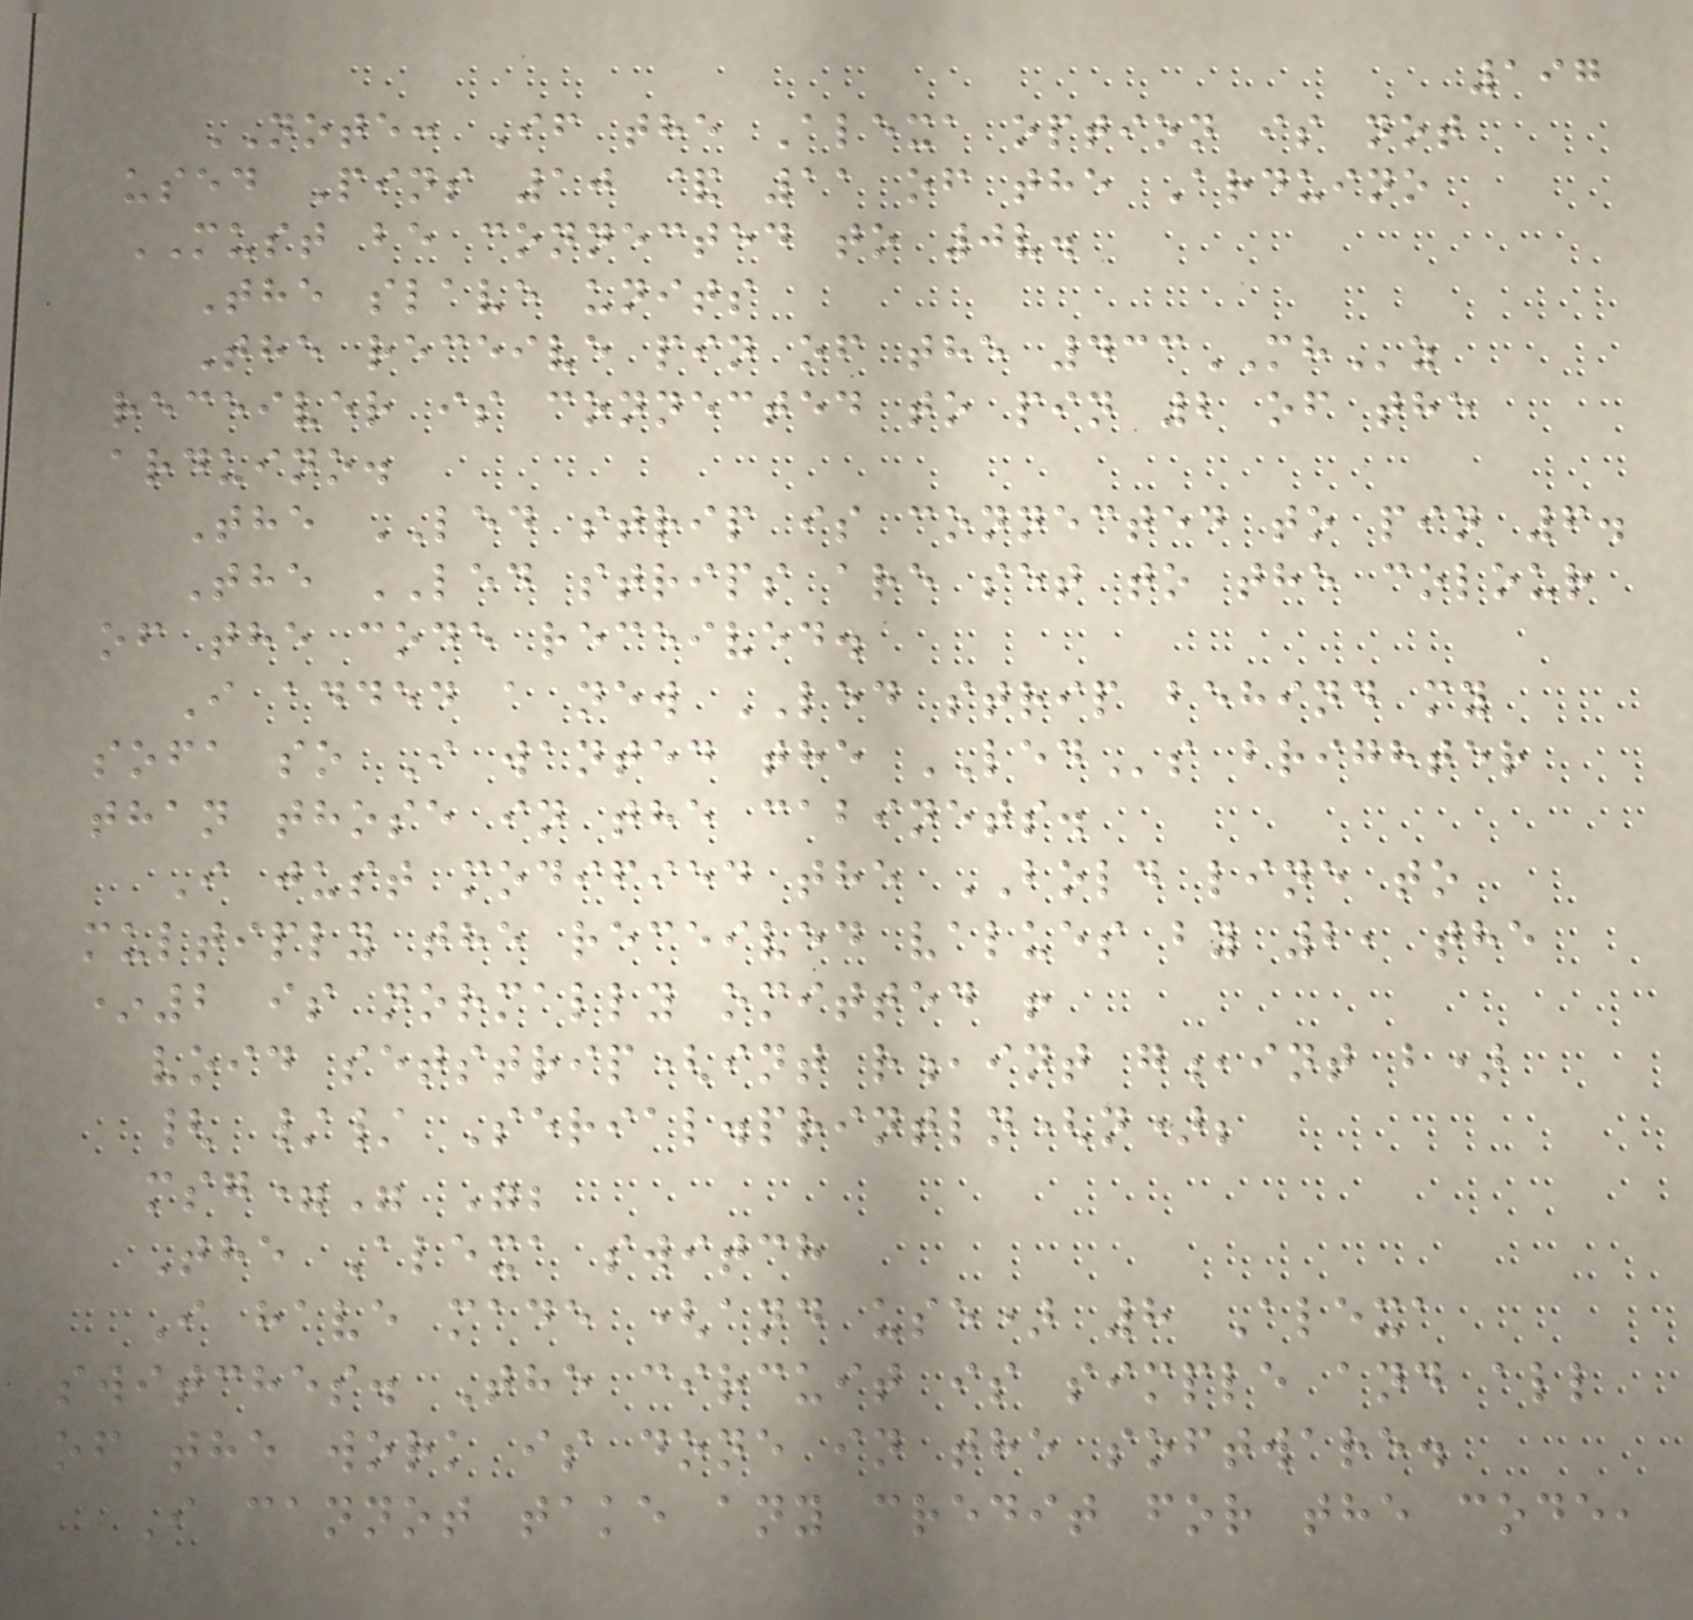197
NOTE: If the Alexa option is not
used Pins 10 & 11 of the Arduino
MUST be connected to 0v.
The slave units
The receive pin of the 433MHz
receiver is connected to pin 2 of the
arduino.
The LED strip is connected to pin 6.
The LED strips are set to the colour
of the code received.
I added a new LED strip behind my
sofa so I wanted the LEDs brighter
than those in the cabinets.
I just modified the BOLD line to
multiply the received values by 2, the
*2 is normally omitted !
void setstrip(int r,int g,int b)
{ // Serial.println(n);
msg=" ";
The Alexa switch
I have made (and use) 8 Alexa
switches. The circuit is simple and all
of the work is done in the software.
I cannot take any credit for the code,
